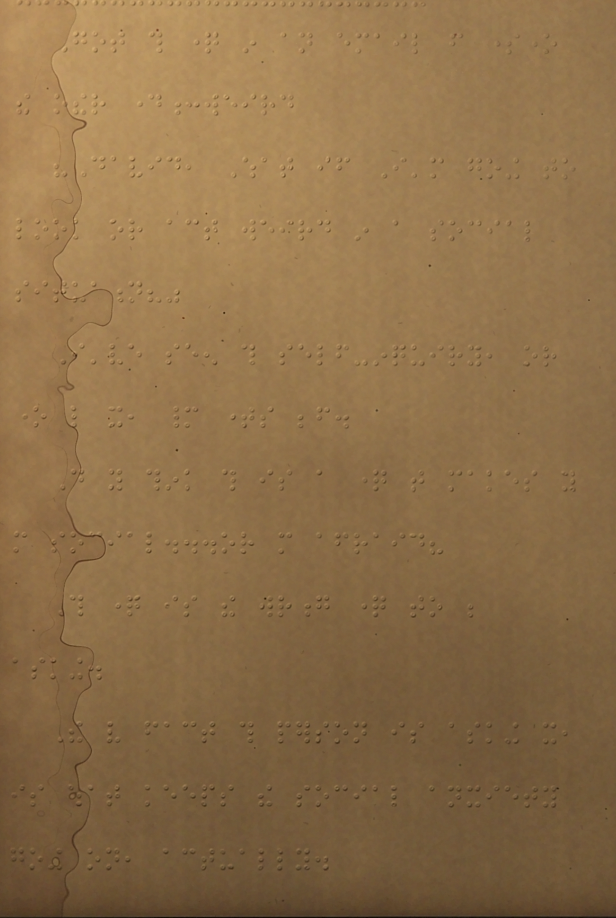Got this question in an email from someone
the other day:weird
"David, What if I'm going to
look or act weird in a social
situation?"
I've seen this self-inquiry, or
one like it, many times before.
Do you think this is a question that makes you
more social...or more afraid?
This question is the wrong question to be
asking.
The very fact this person is asking it,
is what keeps the social anxiety
going on, actually.
